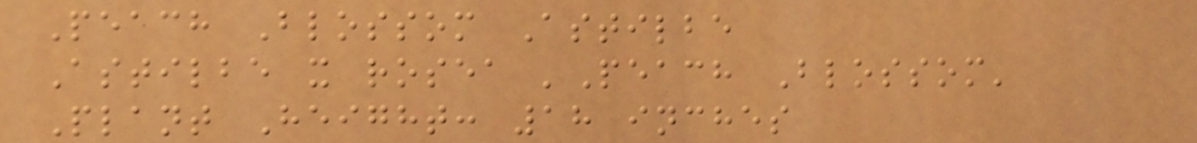Peach Blossom Astilbe
Astilbe x rosea 'Peach Blossom'
Plant Height: 18 inches
